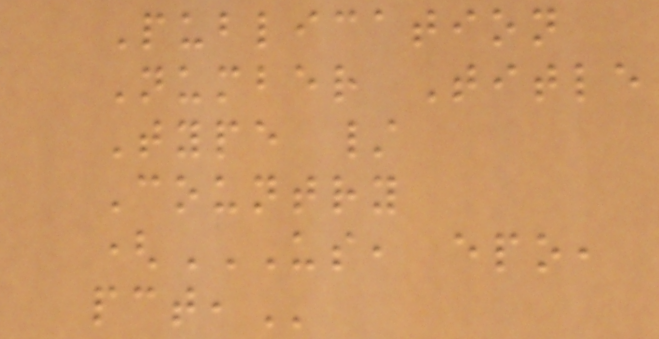Publication
Number Title
Type /
Country
(US, EPO,
PCT,
